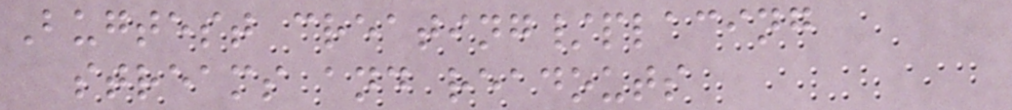Bugtest creating/placing
streams and readouts
